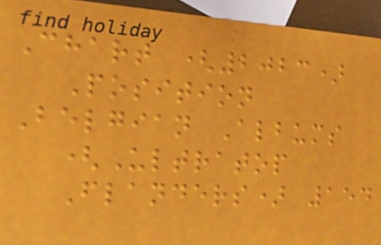Chart (2023)
Position
Belgian Albums
(Ultratop
Flanders) 154
